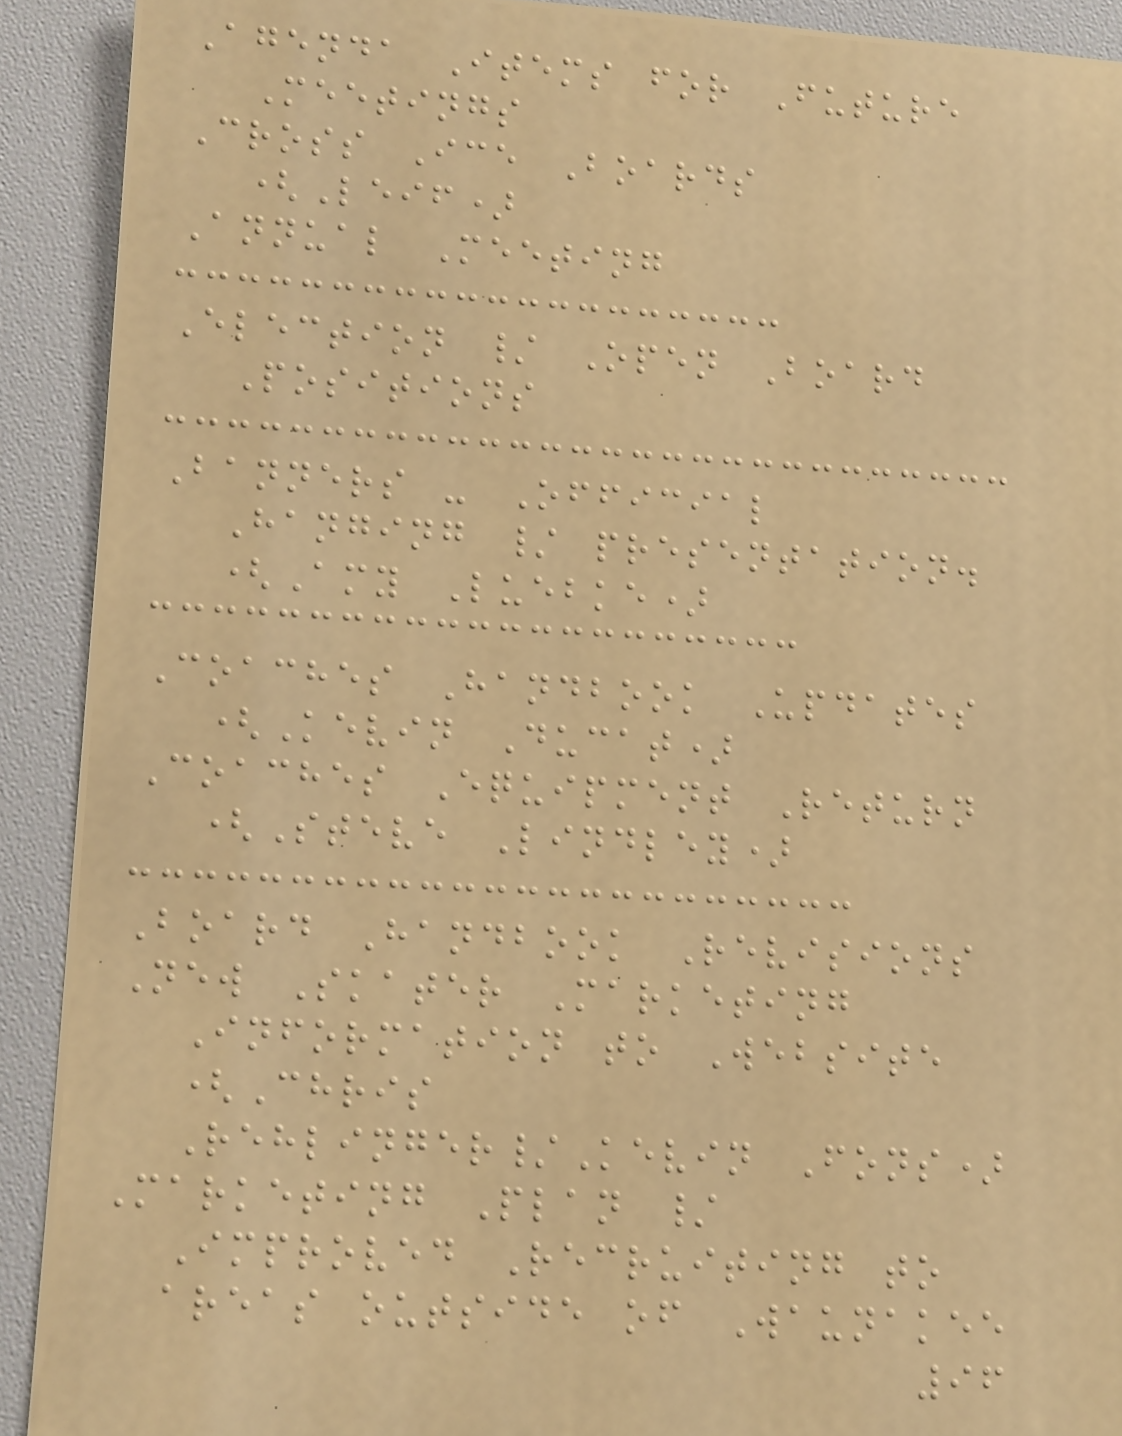Agenda Items for Future
Meetings
Cross Ice Boards
(Leif)
Annual Meeting
Election / Open Board
Positions
Banners - Official
Hanging / presentation.
(Amy Luebke)
Coaches Handbook Updates
(Kevin Ducat)
Coaches Equipment Return
(Steve Lindley)
Board Handbook Revisions
New Skater Marketing
Information to Website
(Chris
Rehlinger/Kevin Fons)
Marketing Plan /
Improved Recruiting to
areas outside of Waunakee
96
